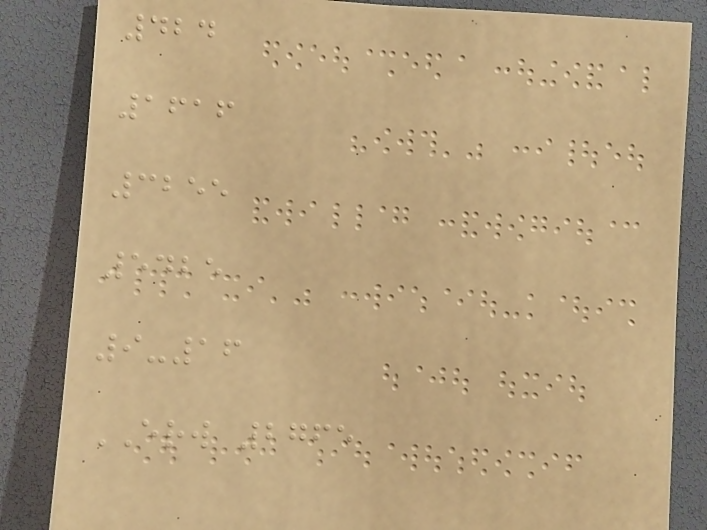424
1616
3255
5425
9-16
ERW 2765
